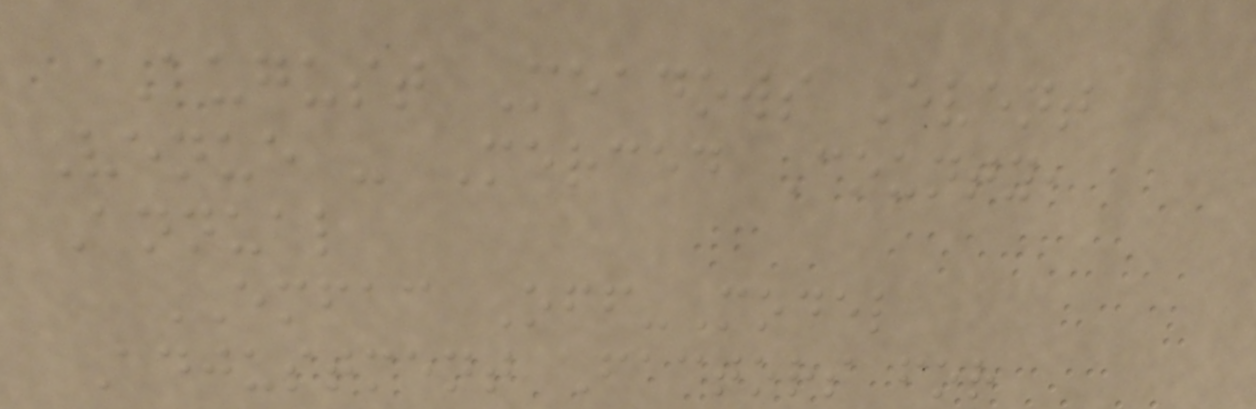August Meadows Event
Venue - Merced County,
Annual
EMFAC Off-Model
Adjustment Factors for
